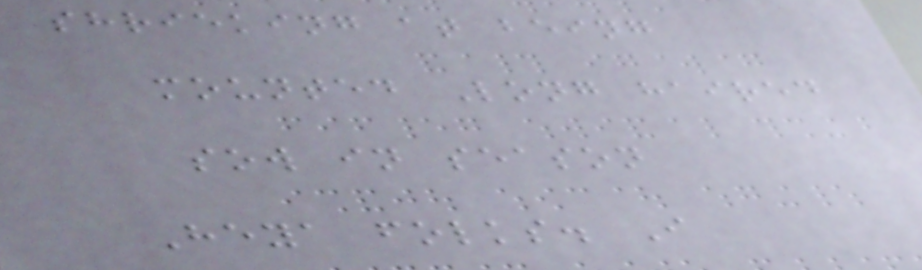shrieking at being
mounted Long haired
sow in season
Heya folks. I
